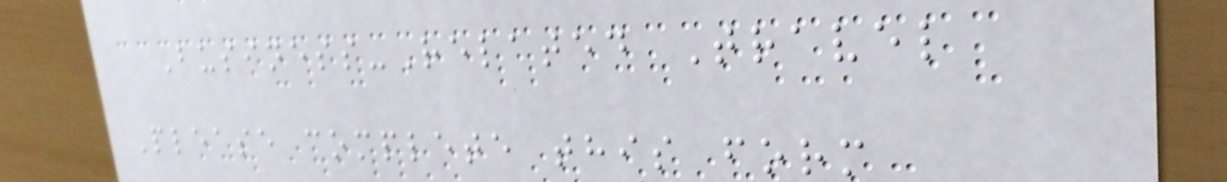Business-Related Travel
Please complete this form
